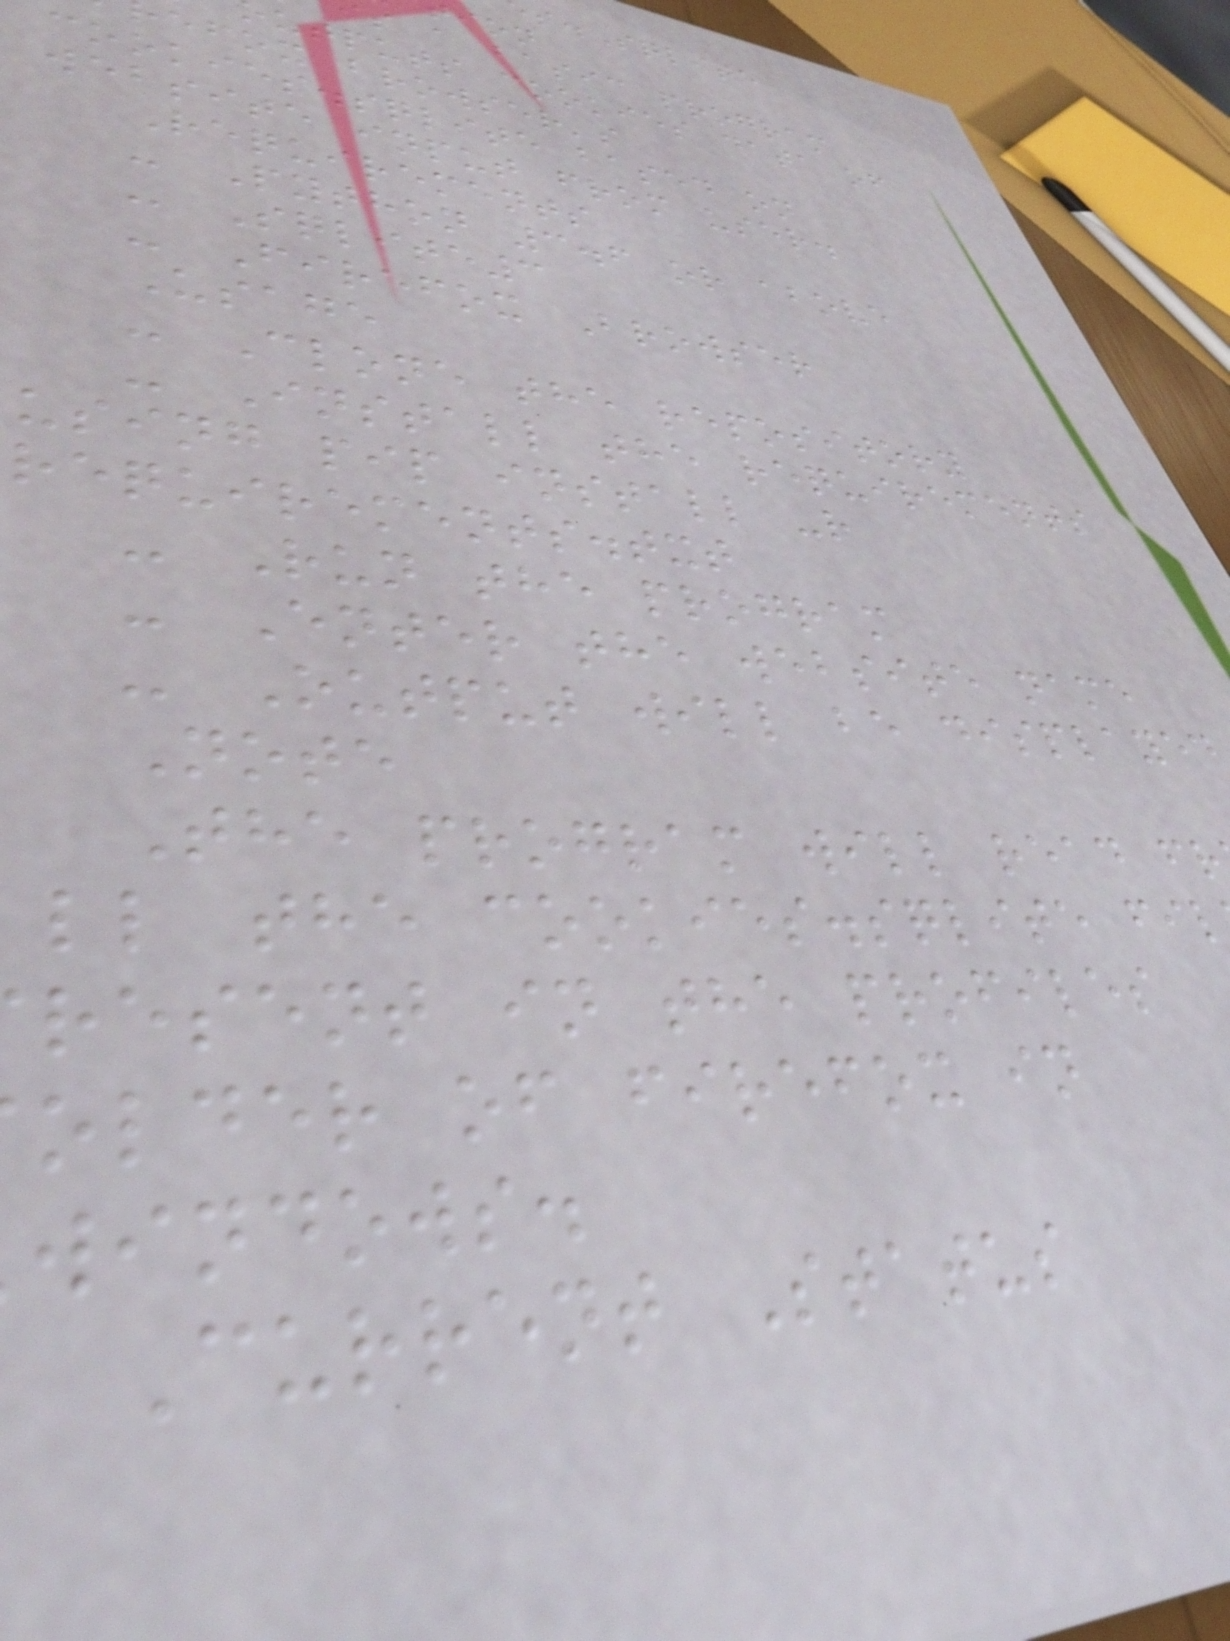s.Sqlite
s a basic program
utputs cookies data of
efox browser's
cookies.sqlite based on
website input from user.
Requirements
- Python 3.6 or above
- Sqlite3
- Firefox Browser
Usage
- Clone the repository
- Install the requirements
using pip install -r
requirements.txt
- Run the program
- Enter the website name
- Output will be displayed
Note
The program will read fr
ll the cookies.sqlite fil
resent in the profiles
older of firefox in
windows.
Current Status
